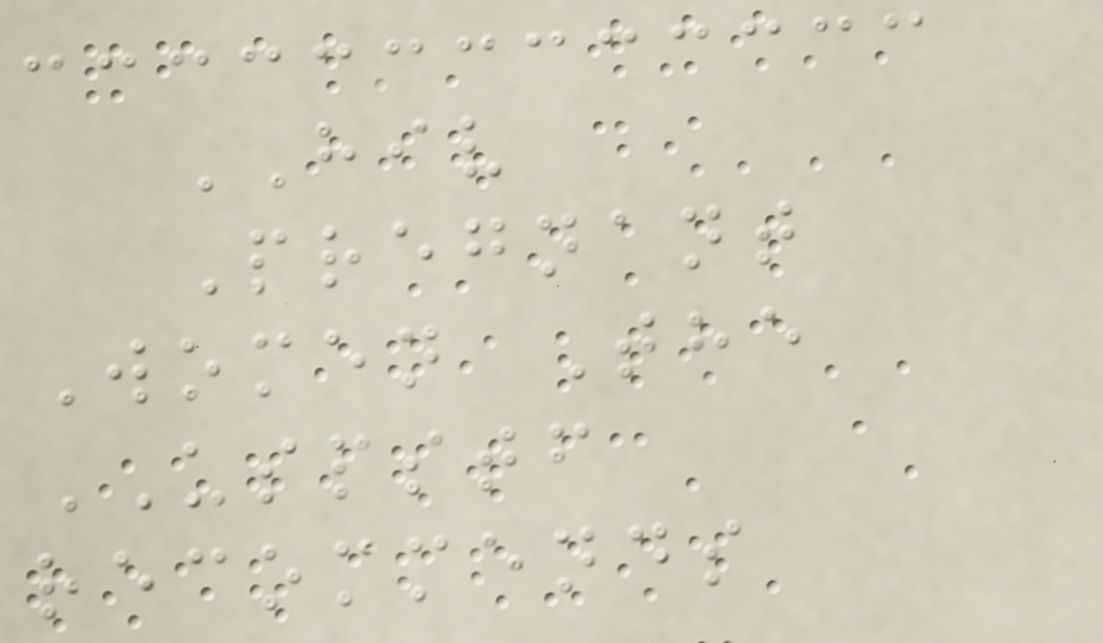HIV
Pregnant
Women The
USPSTF
recommends
